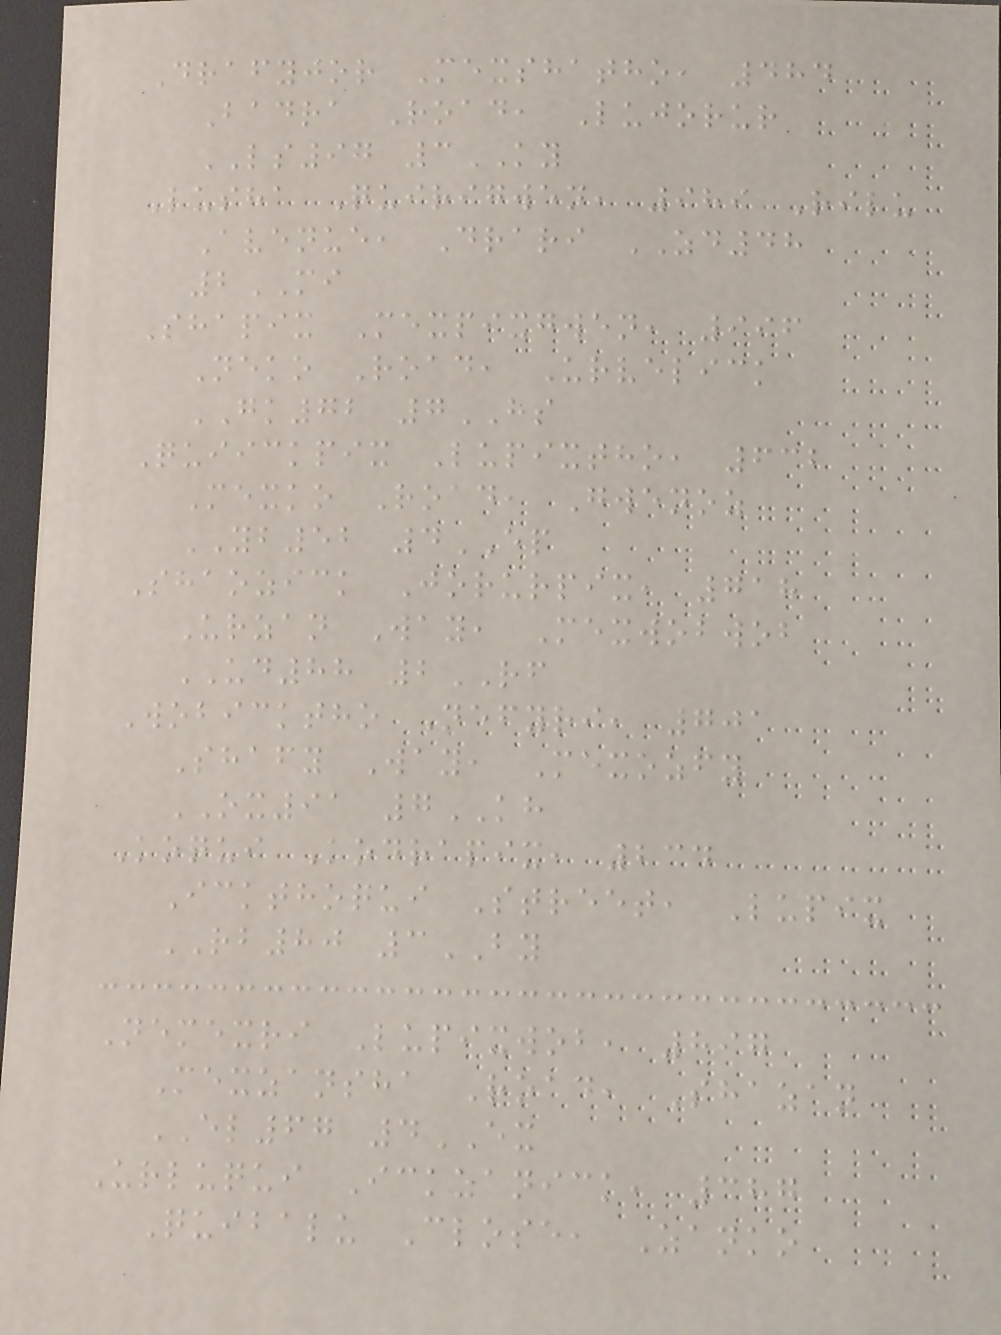Drafyjor Mexshatho, 484
Badra Road, Lujorur
LS97 3KY
Lusha Quirigwen, 989 Rilu
Avenue, Drari ZD48
2MI
Shapix Mexpixgwen, 996
Neko Road, Urvelick
GK72 7HS
Quiickpix Lupixtho, 632
Mexko Road, Gwenoz
YB52 4EP
Shaozick Jorurpix, 718
Urzan Way, Mexwobwob
UD88 2RF
Wobicktho Nefyri, 701
Shafy Way, Mexozfy
OX91 7KH
Koqui Kodrapix, 234
Ickthoqui Street, Lupix
RB80 3BY
Nemexri Lupixwob, 897
Mexzansha Road, Shazan
EL67 4EX
Urluqui Ickzanick, 387
Quibalu Close, Zanko
